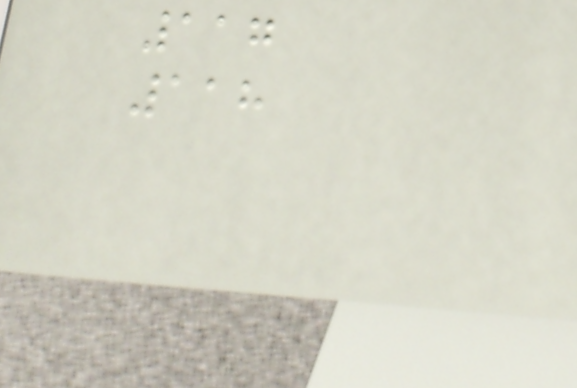117
118
